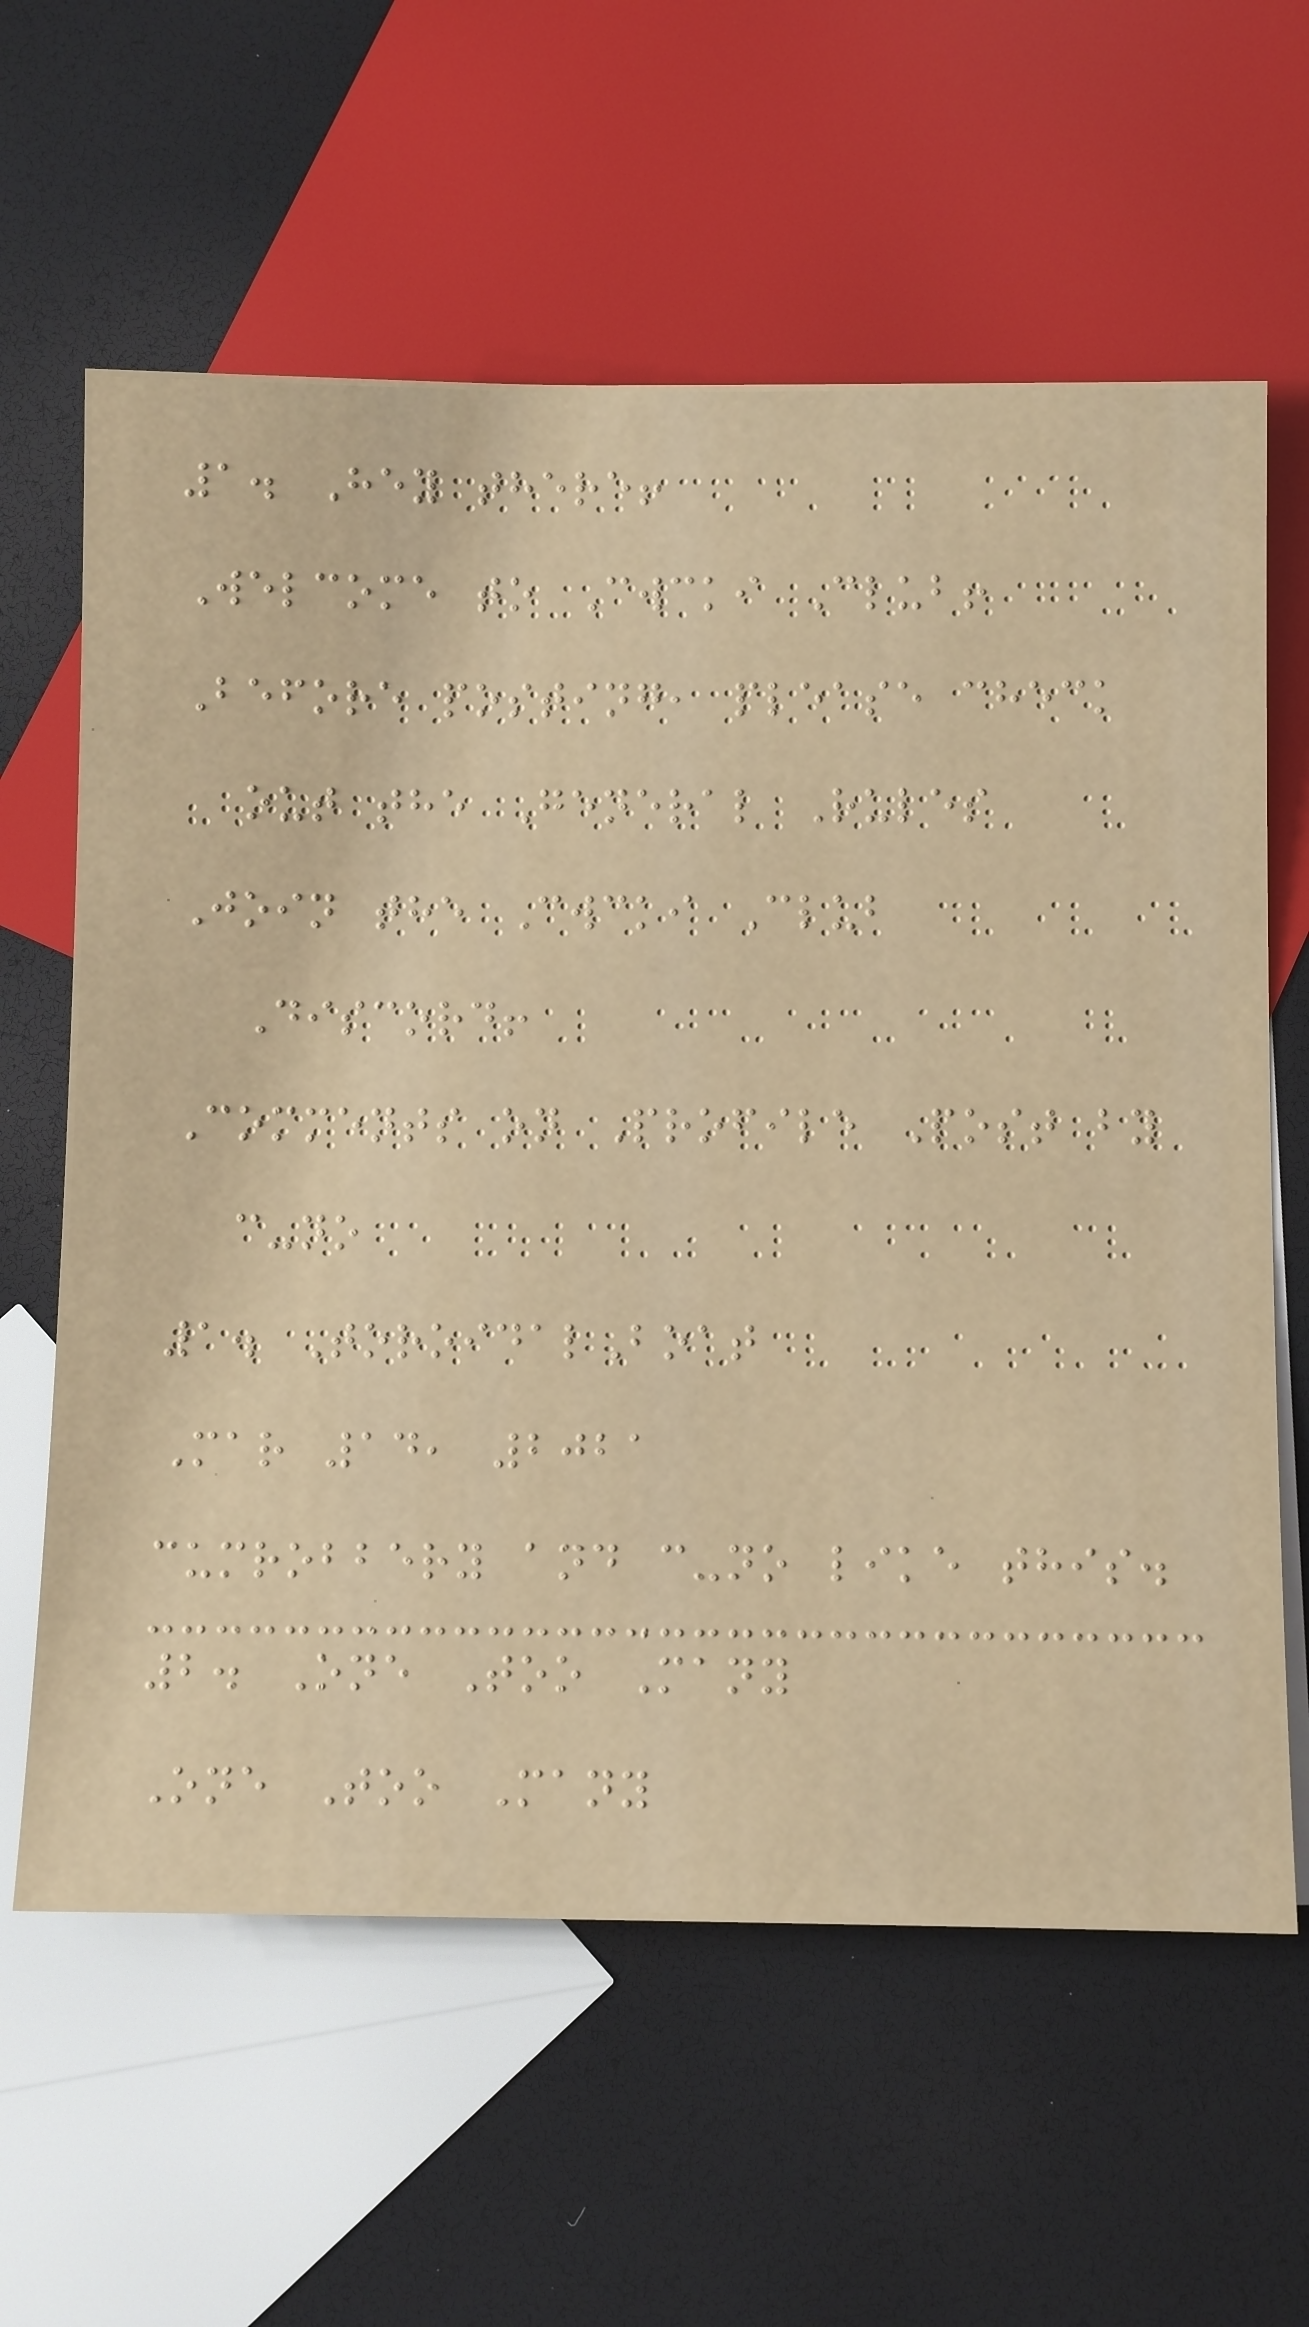1. Hey there!
Welcome to Cwcki Club!
Before posting, please check
out the General Rules
Join the Cwcki Club
Discord!
Comments on Profile Post by
c-no
1. ToroidalBoat
Mar 14, 2021
cumrobbery and c-no like this.
2. One Too Many
One Too Many
